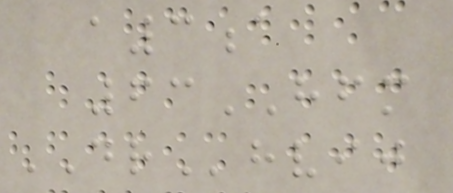a3a
63HFM
DRhvij
